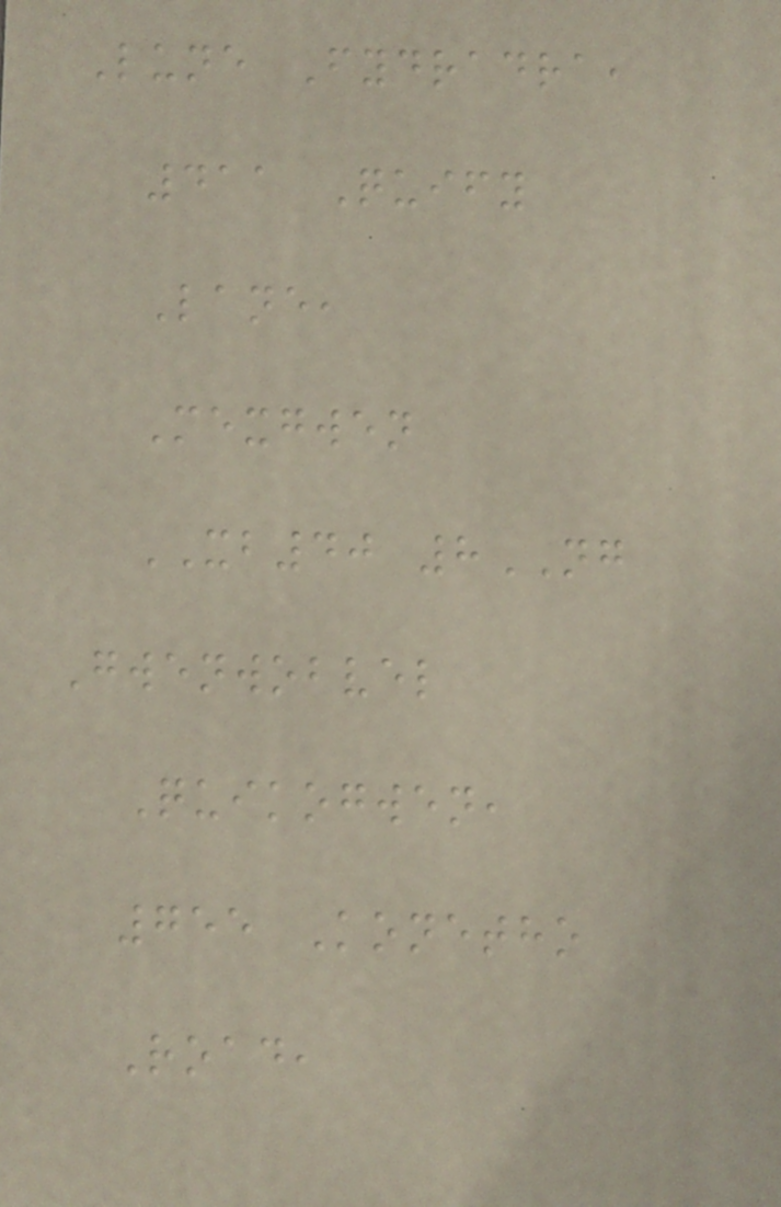Lune Fydradra,
411 Quify
Lane,
Mexgwen
XB40 8NG
Gwenwobvel
Quikogwen,
755 Konetho
Road,
